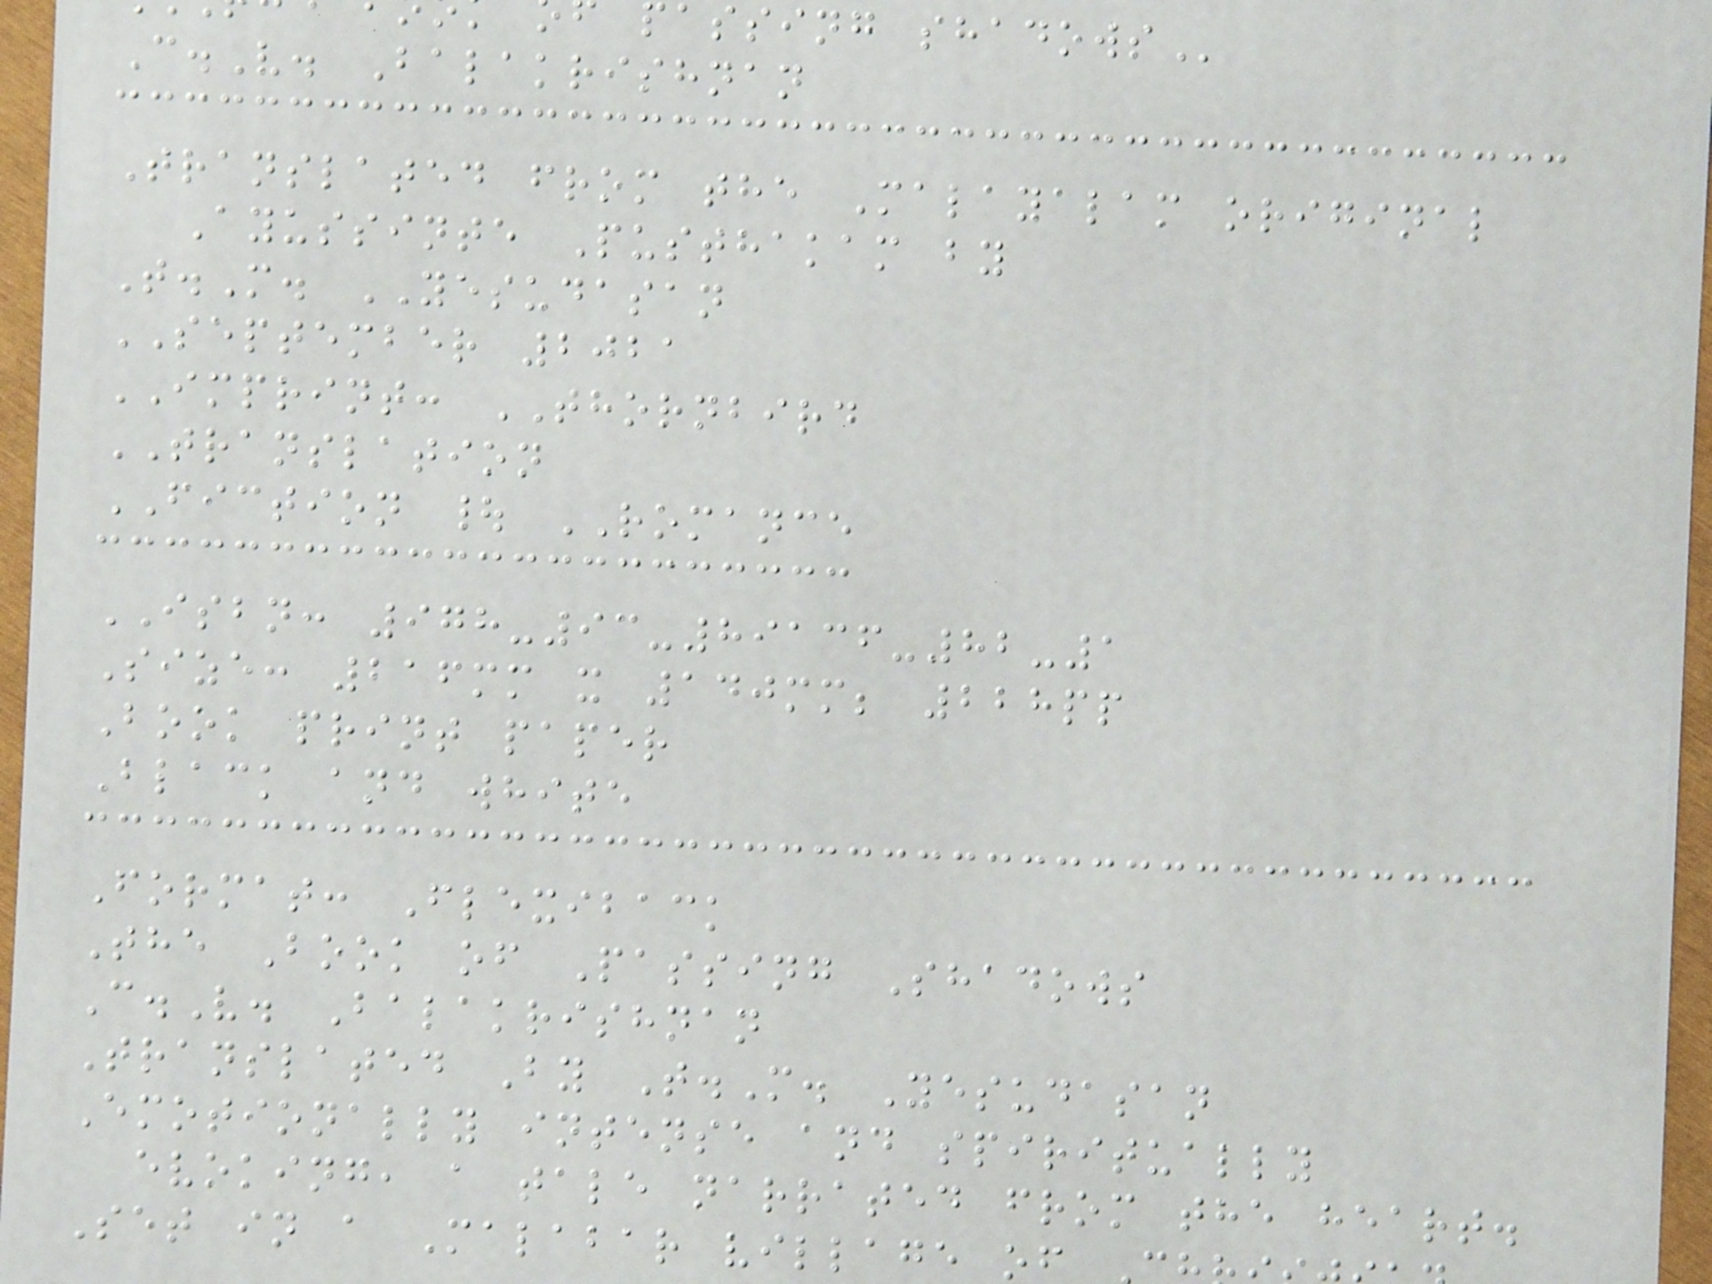C.V. Balakrishnan
Translated from the Malayalam original
Ayussinte Pusthakam by
T.M. YESUDASAN
SEPTEMBER 2021
IMPRINT: THORNBIRD
TRANSLATION
FICTION | ROMANCE
ISBN: 978-93-89136-82-1
Size: 216mm x 140mm; 228pp
Book print paper
Black and white
Format: Flexiback
The Book of Passing Shadows
C.V. Balakrishnan
Translated By T.M. Yesudasan
Emotionally intense and spiritually
evoking, a tale narrated from the heart.
Set in a Malabar village of
